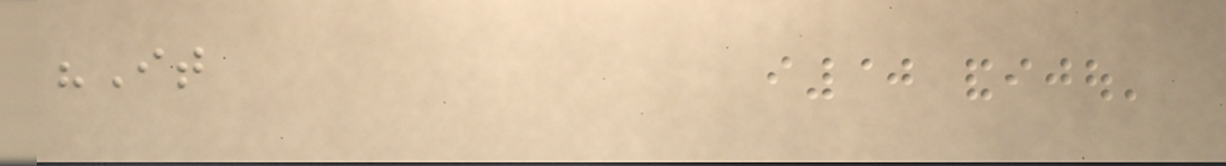"It
